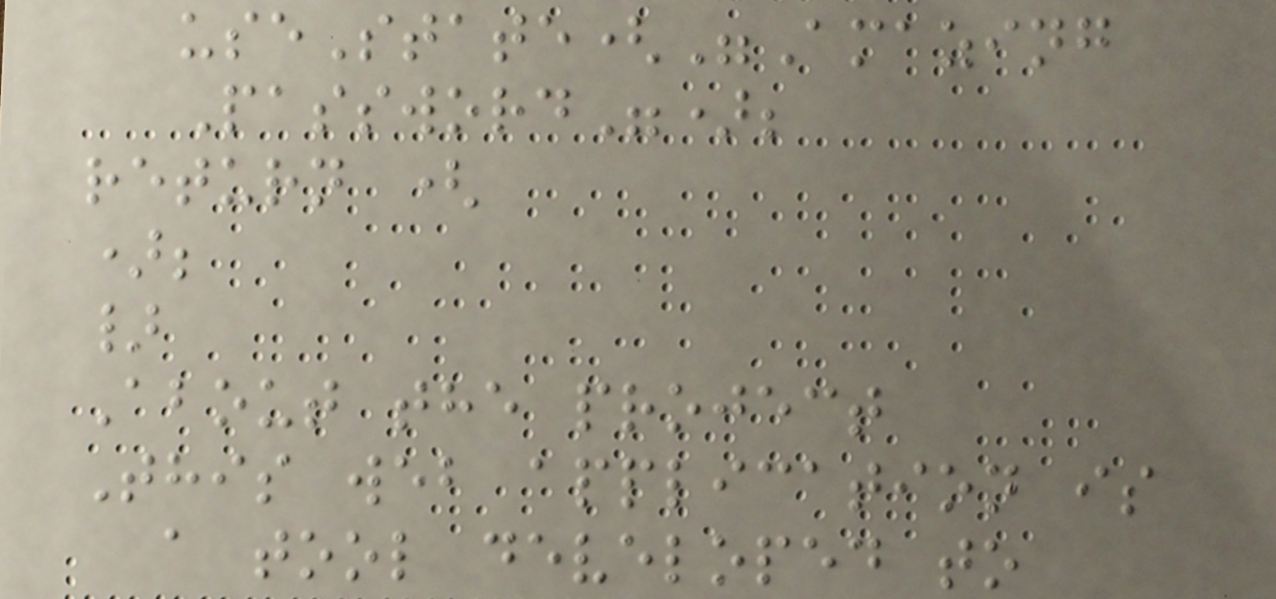useState("Amazing
Password");
return (
);
}
About the project
This web application is
a tool developed to
